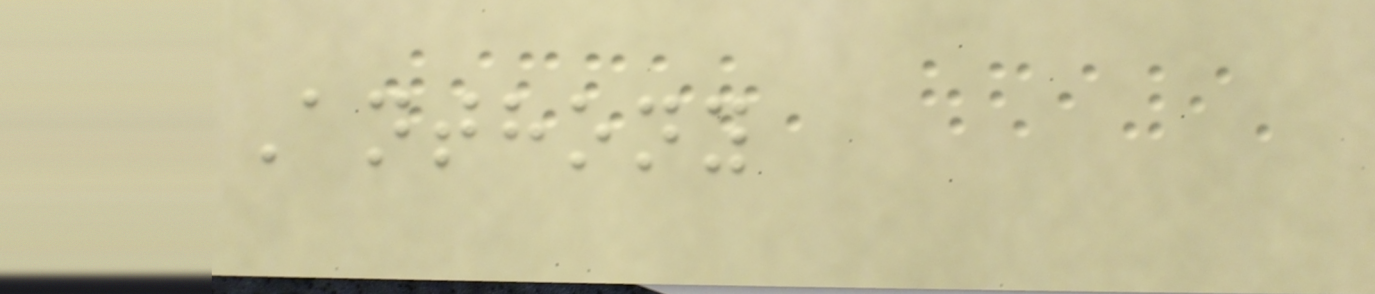Anthony
